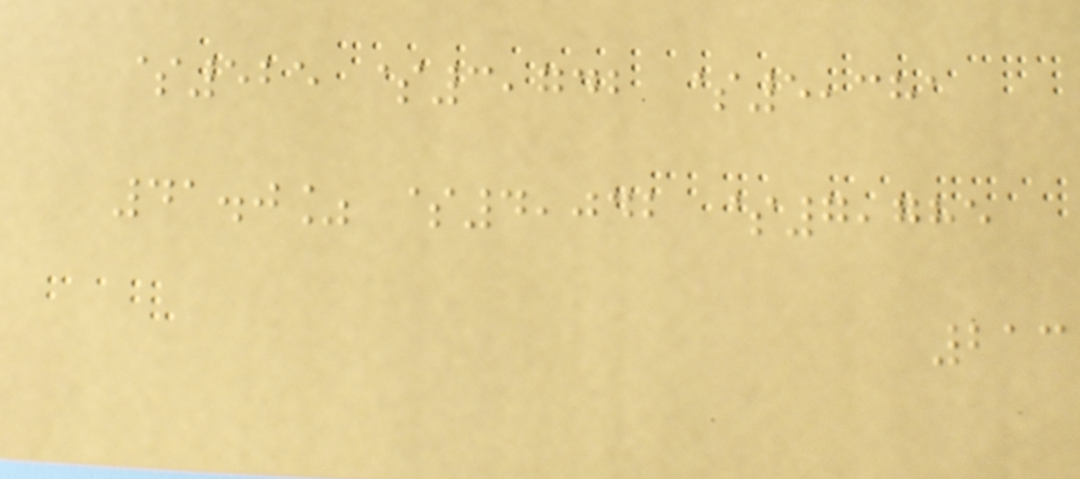$525 $3,742 $5,381
41.0% $4,042 $7,785
213
